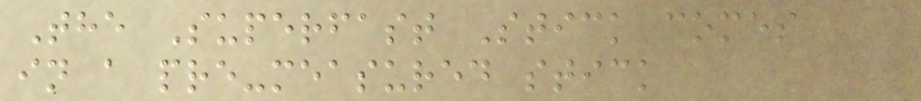The Superfast Stick comes
in a pre-measured stick
